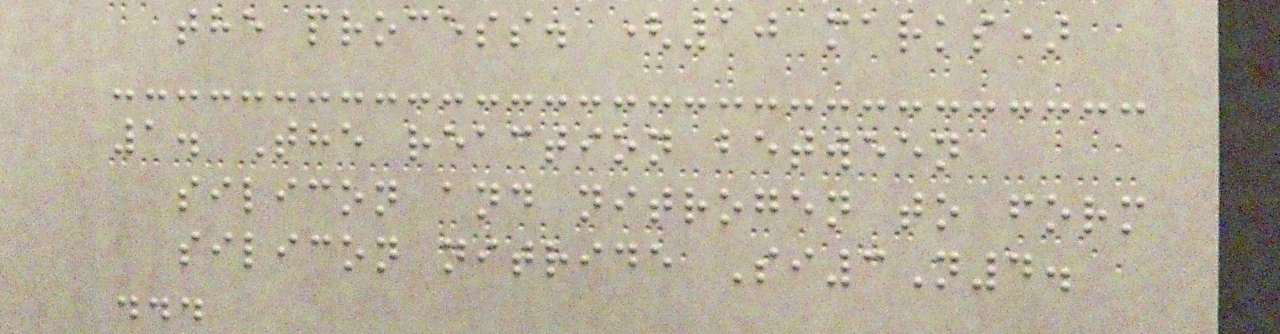the process. (10 marks)
1. The reaction between
silicon and nitrogen to form
silicon nitride Si3N4.
...
